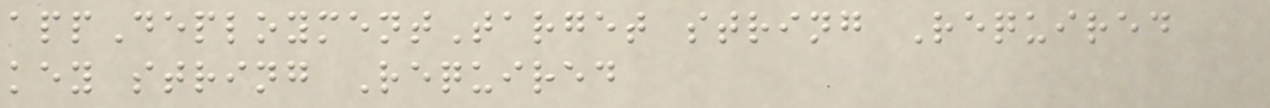appDeploymentTarget string Required
key string Required
